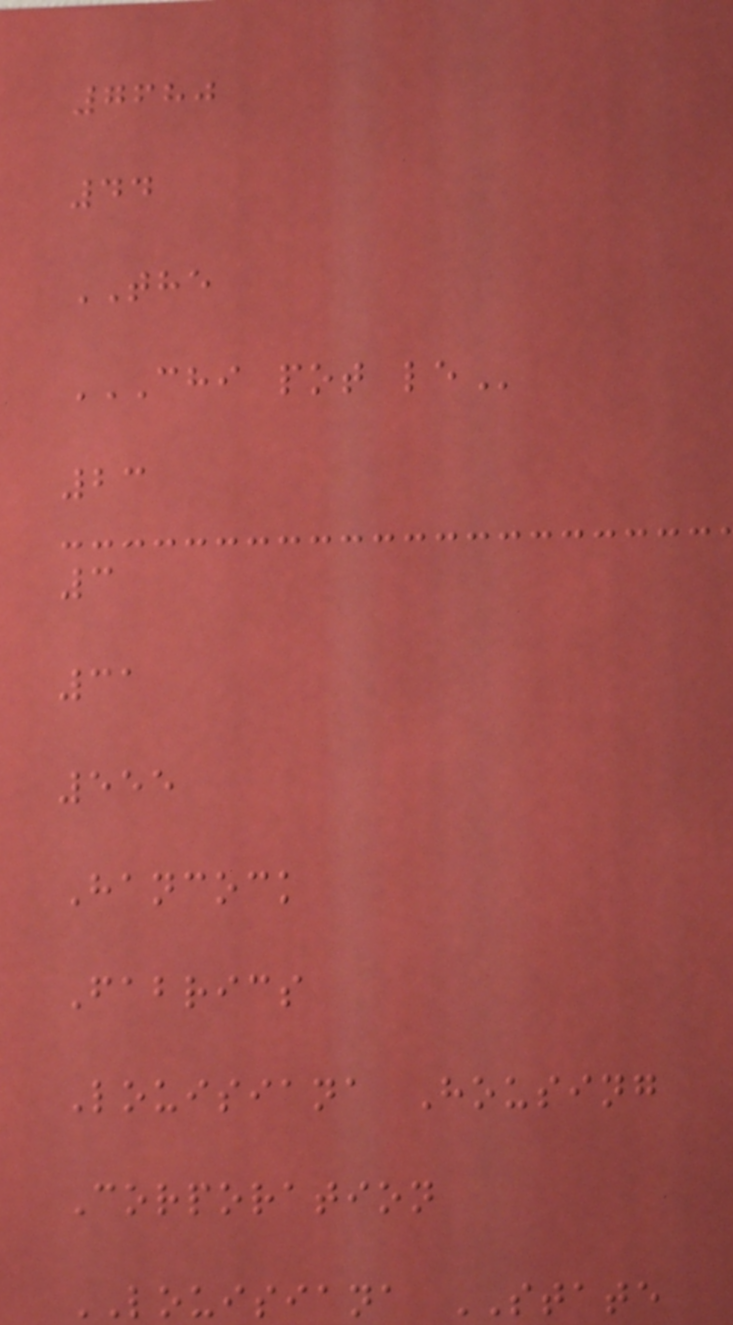7680
44
THE
CHI POT LE
23
3
31
555
Hancock
Fabrics
Louisiana Housing
Corporation
LOUISIANA STATE
